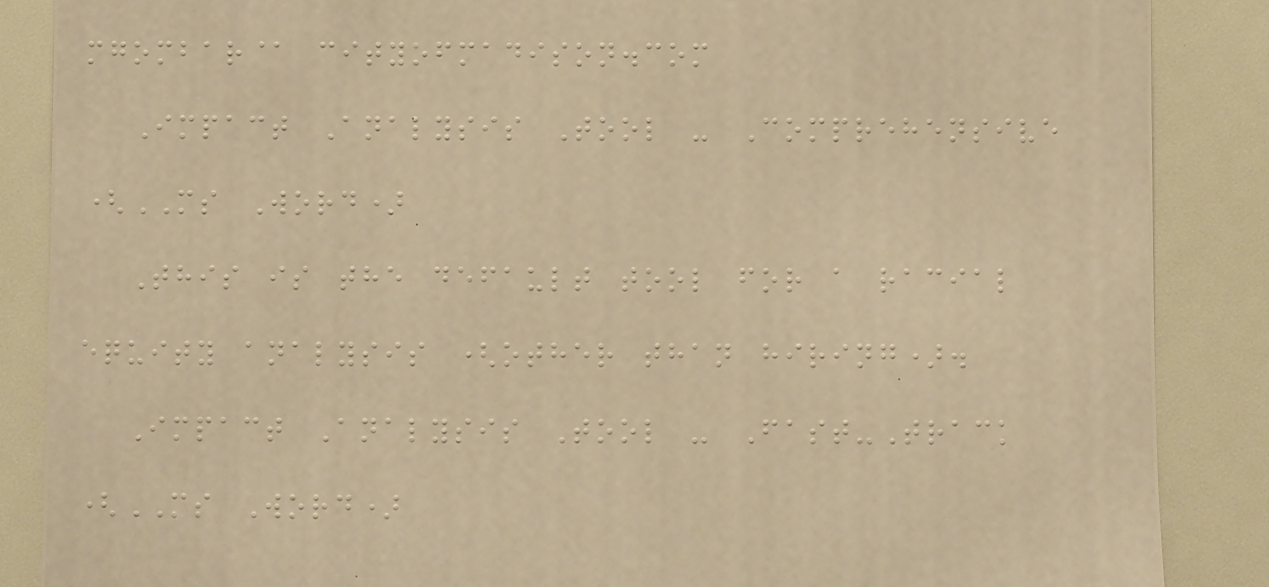mgombar@ cityofmadison.com
Impact Analysis Tool - Comprehensive
(MS Word)
This is the default tool for a racial
equity analysis (other than hiring).
Impact Analysis Tool - Fast-Track
(MS Word)
